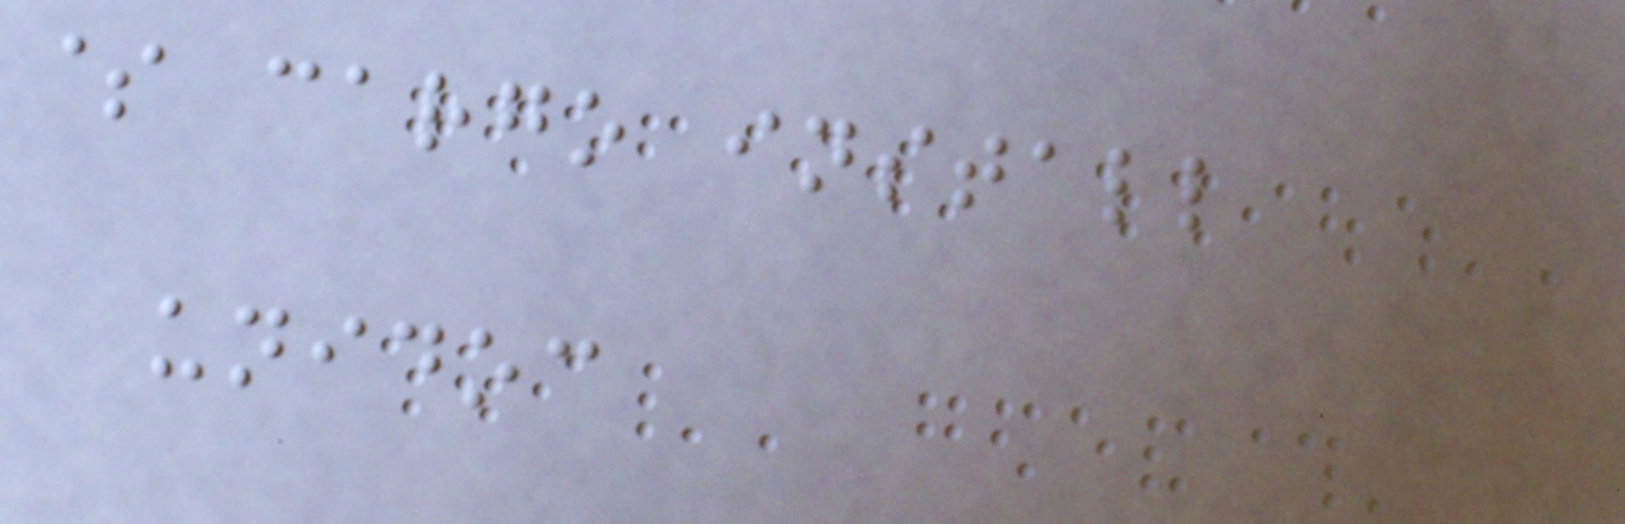$ cargo install
unidoc
